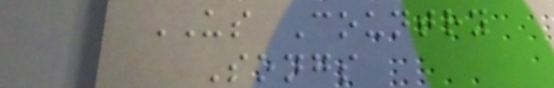US Country
Songs
